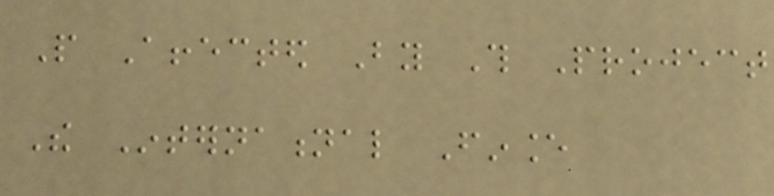People Affected By This Project
The International Finance
